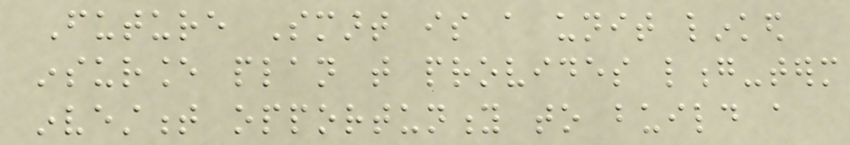Future Smart is a unit linked
insurance plan that provides long-term
investment opportunity to build a
